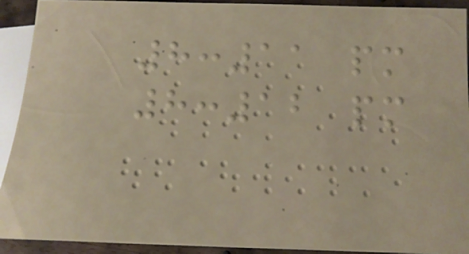8:11 pm
8:12 pm
